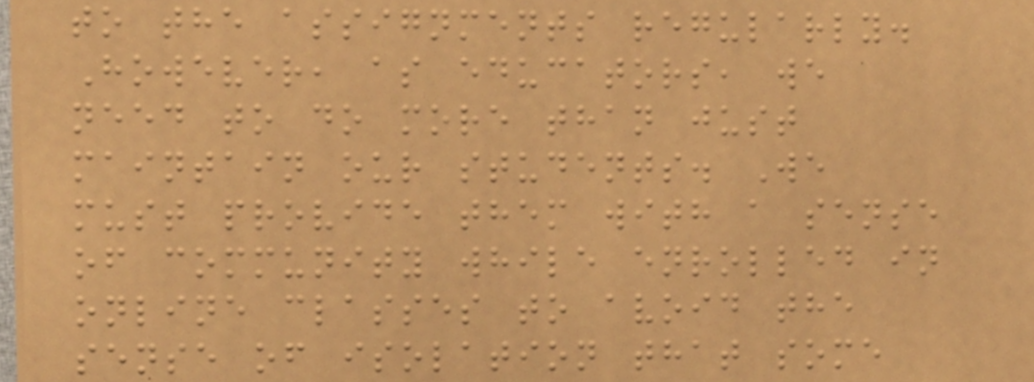to the assignments regularly.
However, as educators, we
need to do more than just
maintain our students. We
must provide them with a sense
of community while enrolled in
online classes to avoid the
sense of isolation that some
